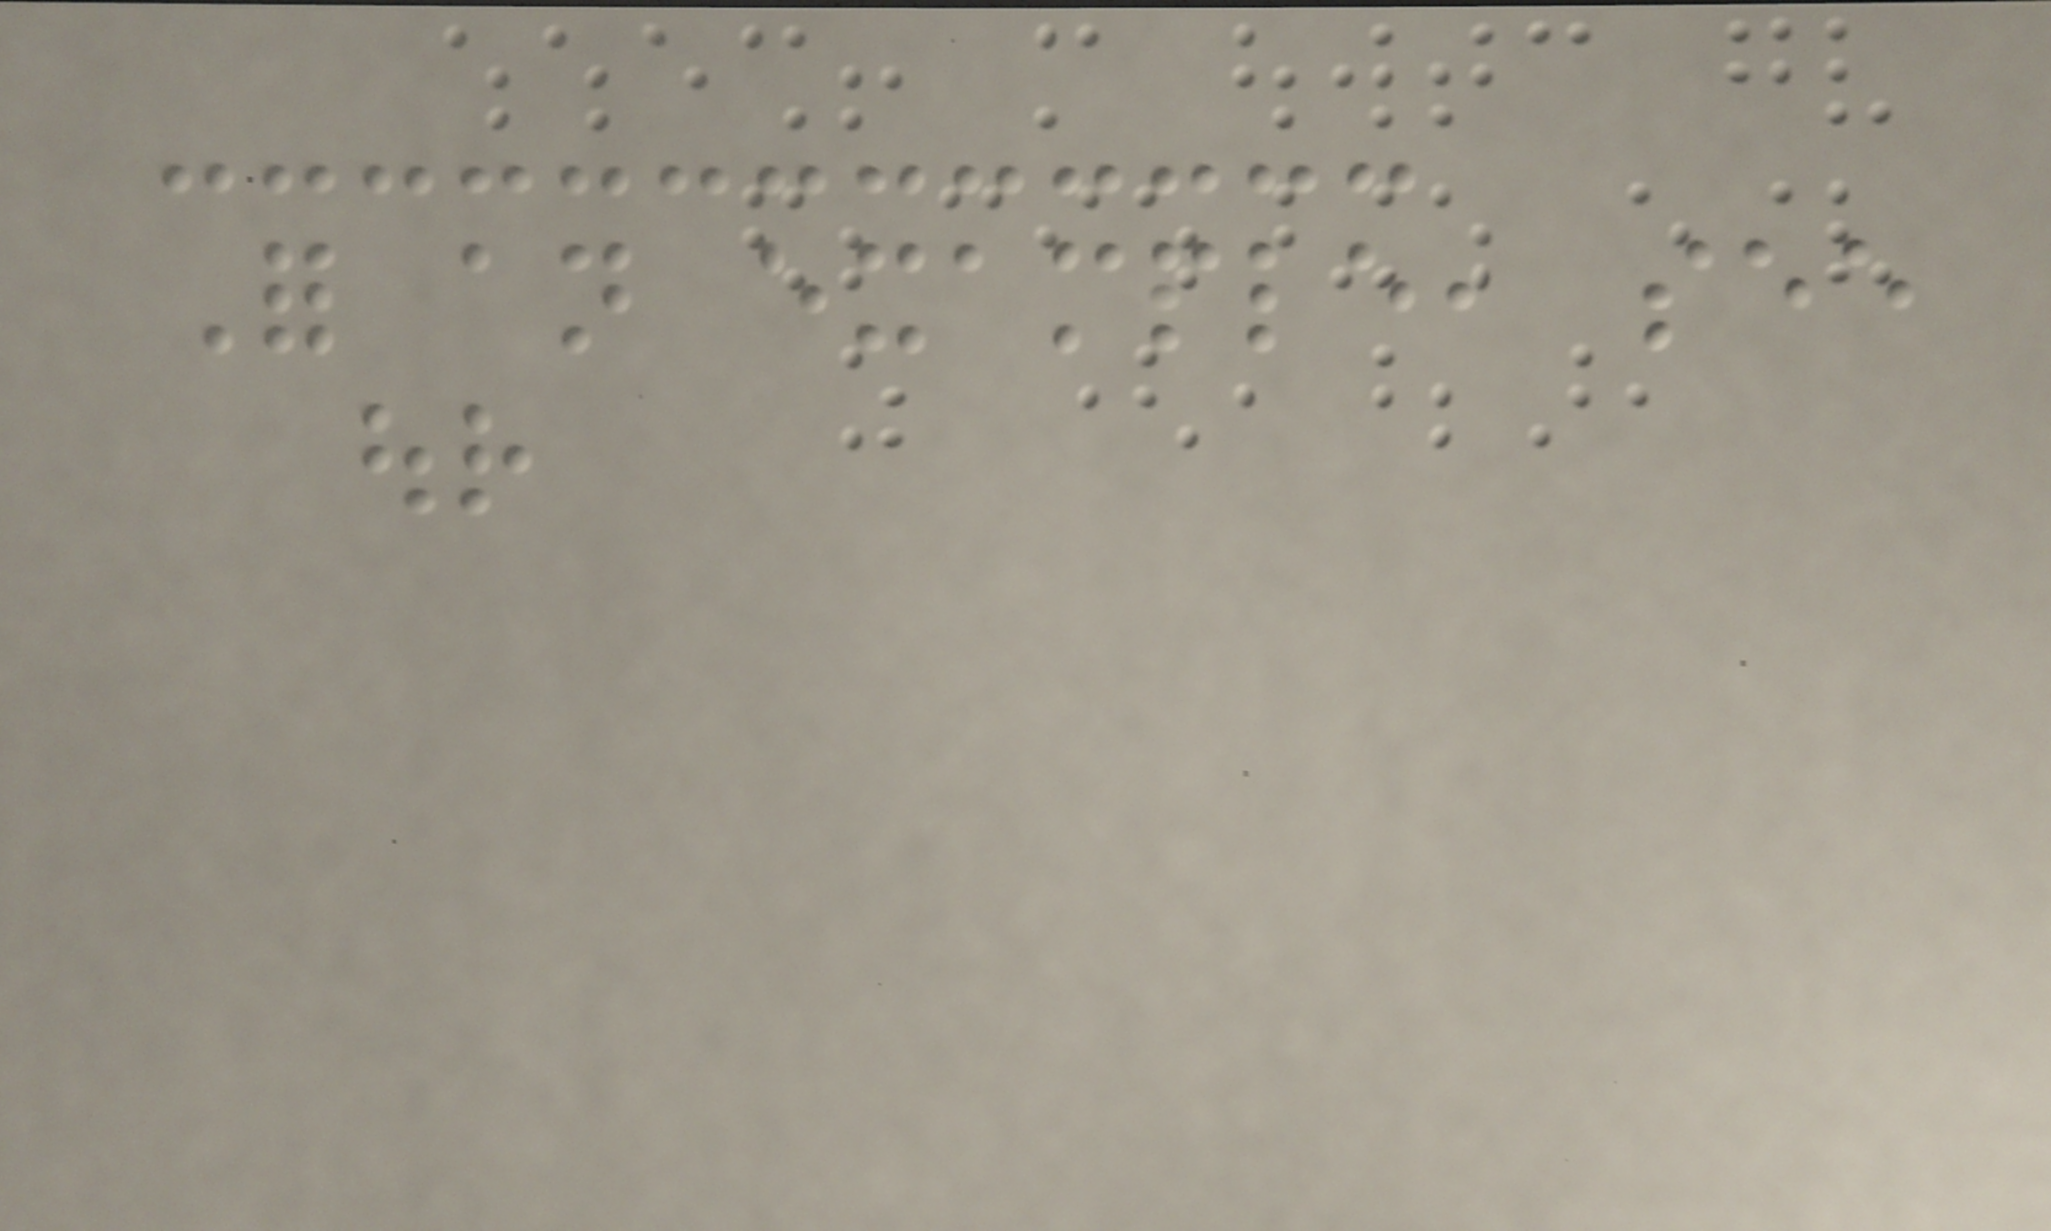For an example, see
our
